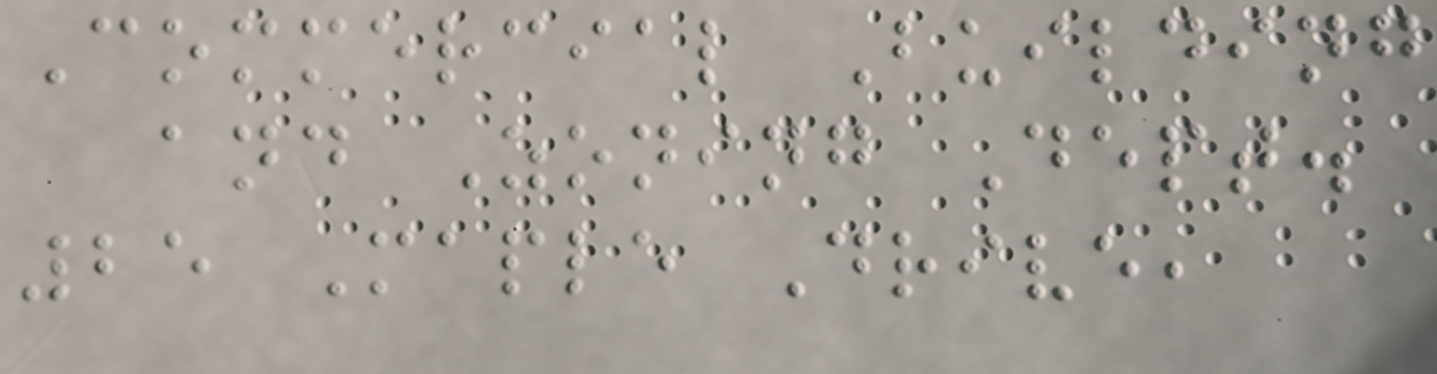Commercial Building
and Zoning Dept.
25 Maple Drive,
